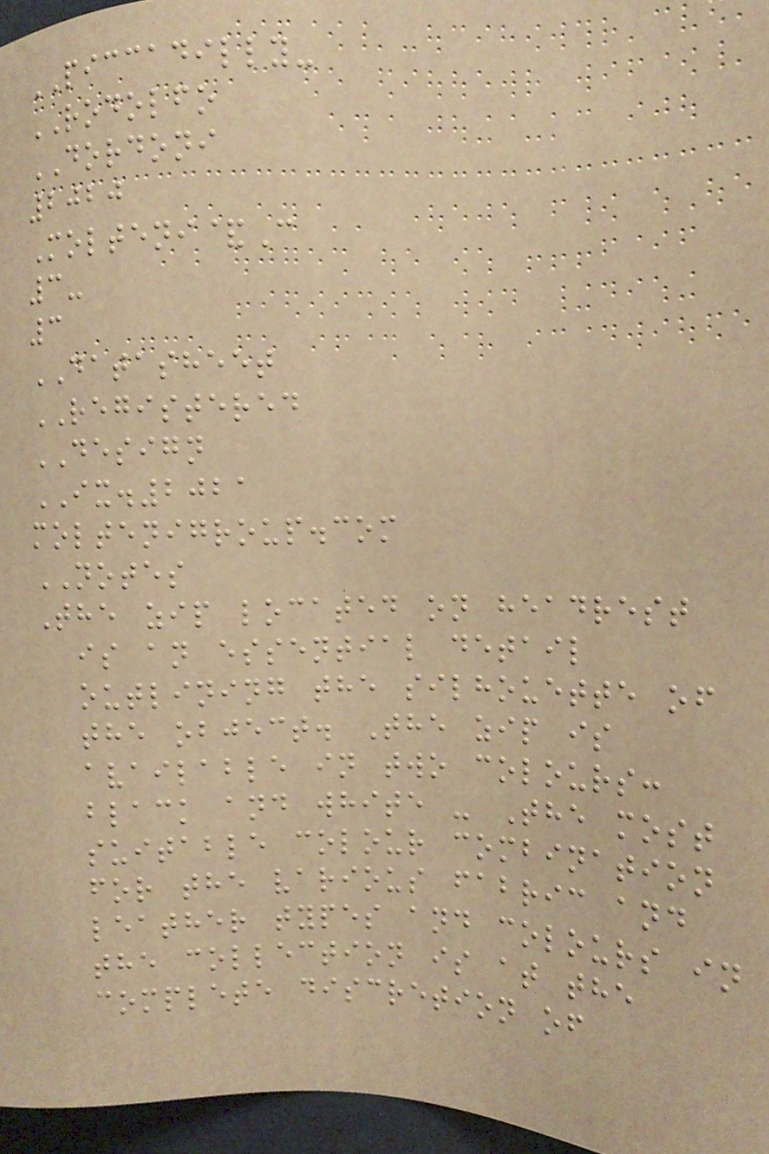PICCADILLY-
RODOLFO
DORDONI
2020
Molteni&C
3-
3
DATASHEET
REGISTERED
DESIGN
IX.2021
moltenigroup.com
NOTES
The zip located on headrest
is an essential detail
outlining the silhouette of
the object. The zip is
available in two colours:
black and white - The most
suitable colour combination
for the various fabric and
leather types and colours in
the collection is at the
complete discretion of
